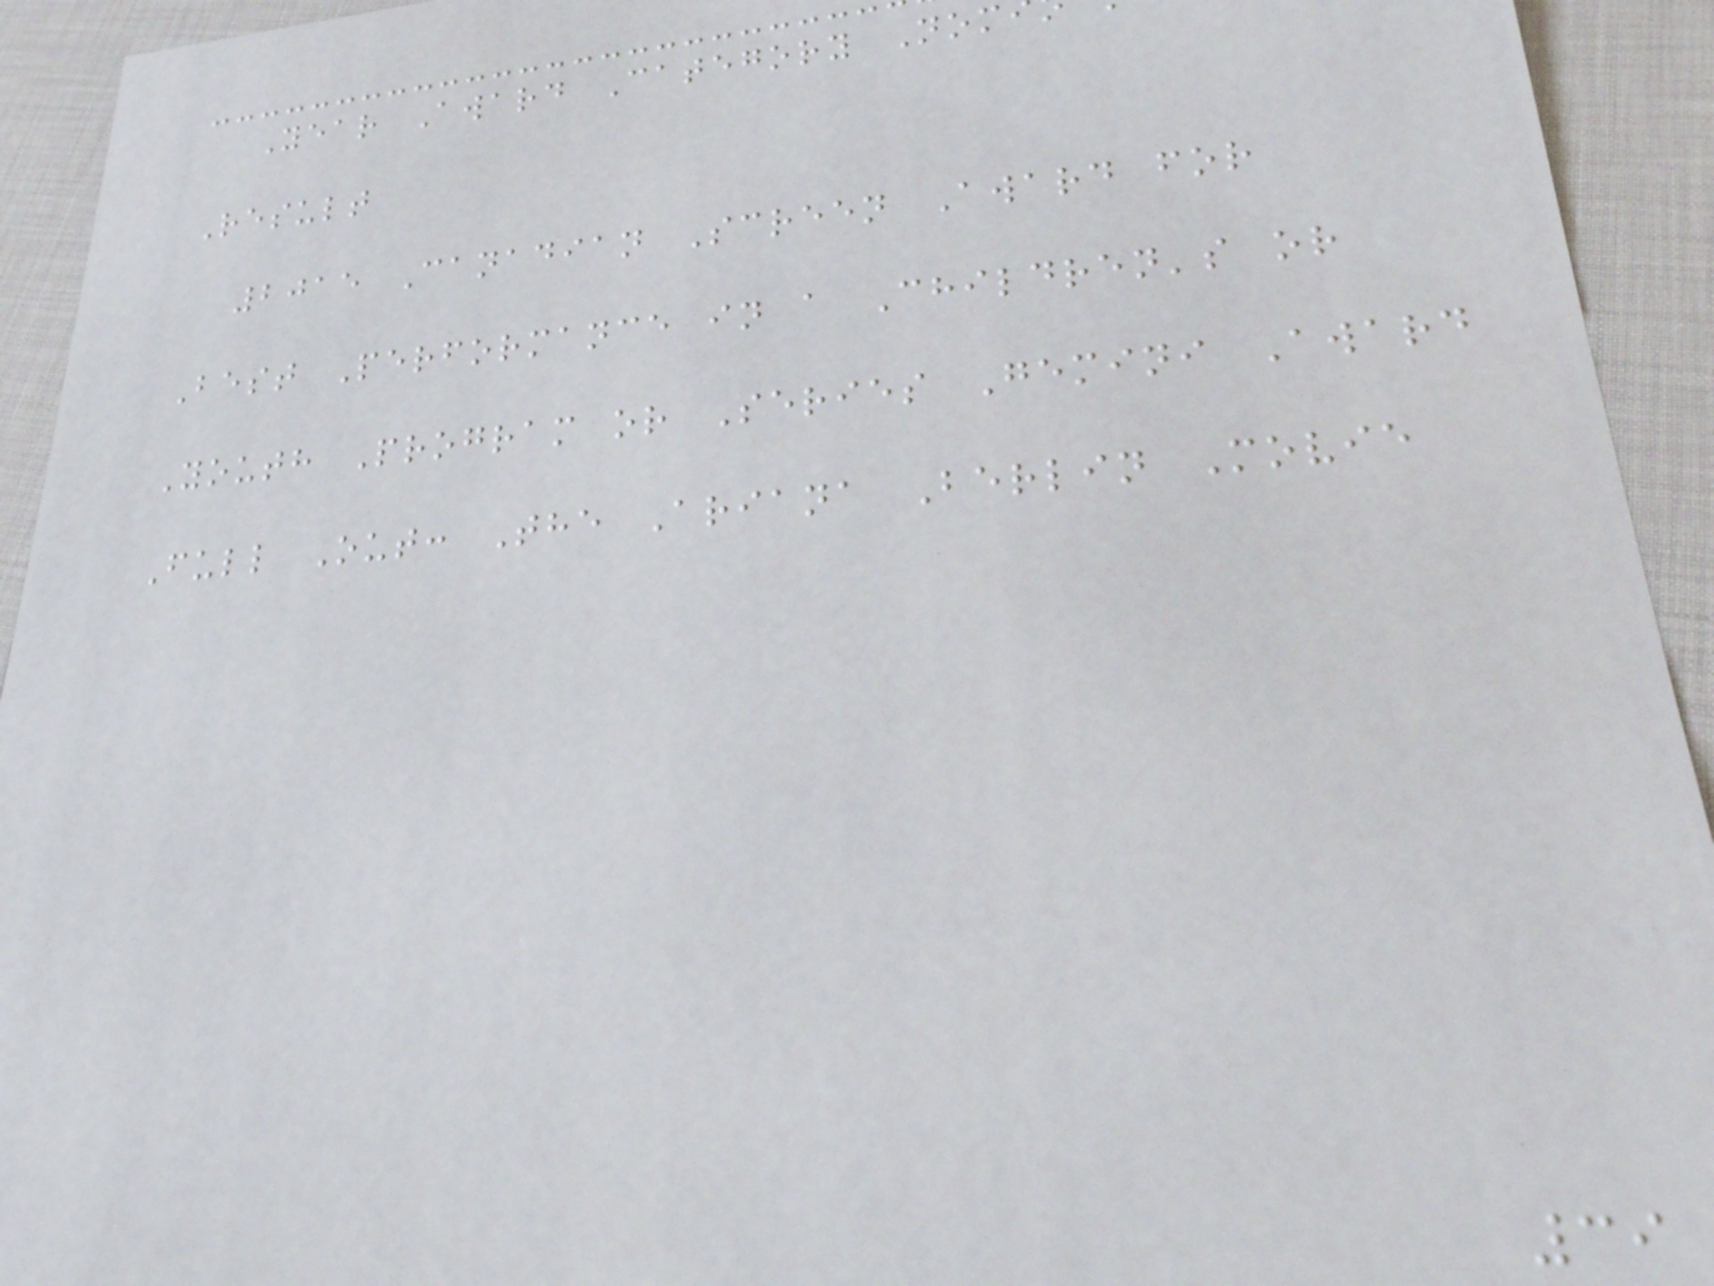Year Award Category Nom
Result
2015 Canadian Screen Award for
Best Performance in a Children's or
Youth Program or Series Gemini Award
Full Out: The Ariana Berlin Movie
39
